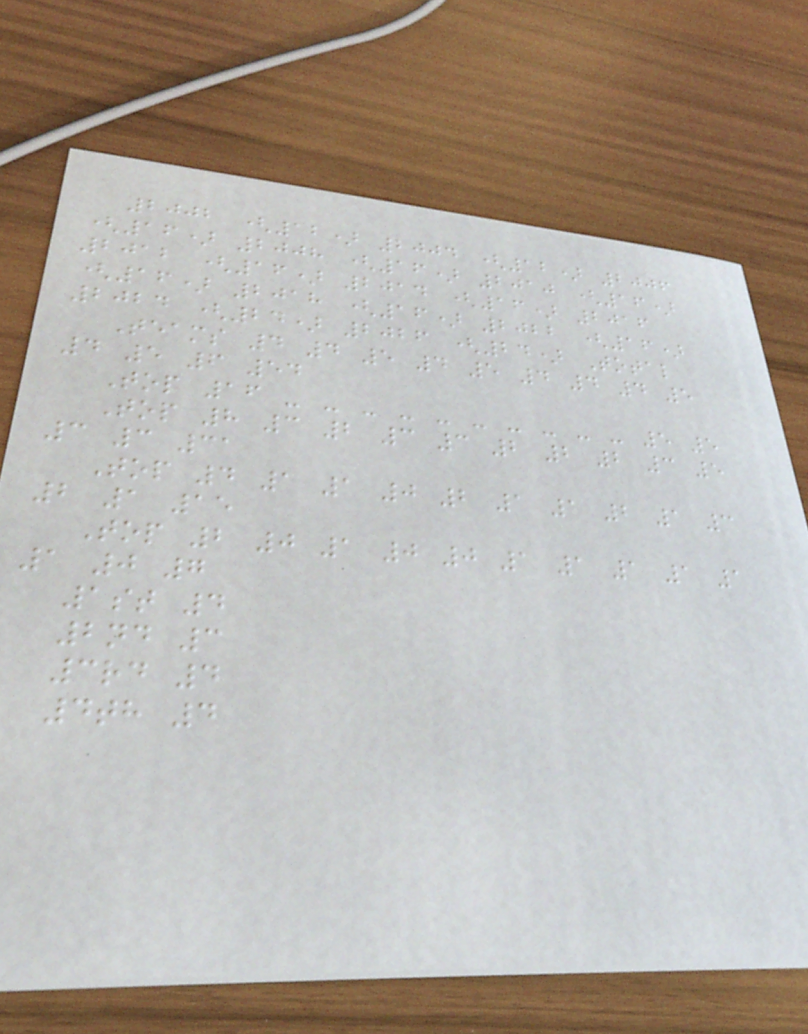2002 (12) 2004 (12) 2006
(16) 2008 (16) 2010 (16)
2012 (16) 2014 (16) 2016
(16) 2018 (16) 2022 (16)
2024 (24) 2026 (24) Total
Teams 4 4 5 4 5 4 4 4 5
4 5 6 54
Top 16 - - - - - - - - - - 5 5
Top 8 3 2 3 3 2 2 2 3 5
3 3 31
Top 4 1 1 0 2 1 1 2 1 3
2 1 15
Top 2 0 1 0 0 1 1 1 1 1
1 0 7
1st 4
2nd 3
3rd 4
4th 4
